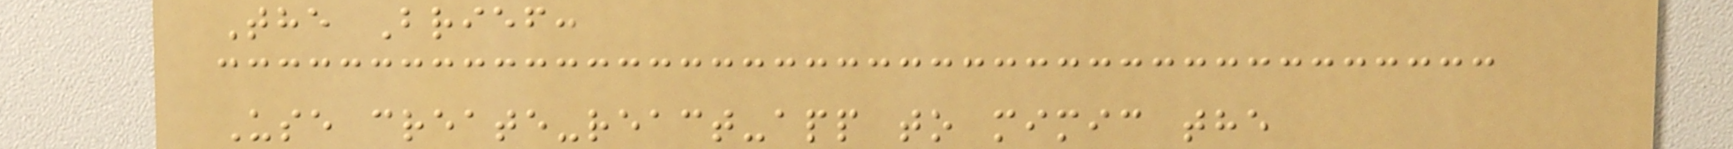The Brief:
Use create-react-app to mimic the
